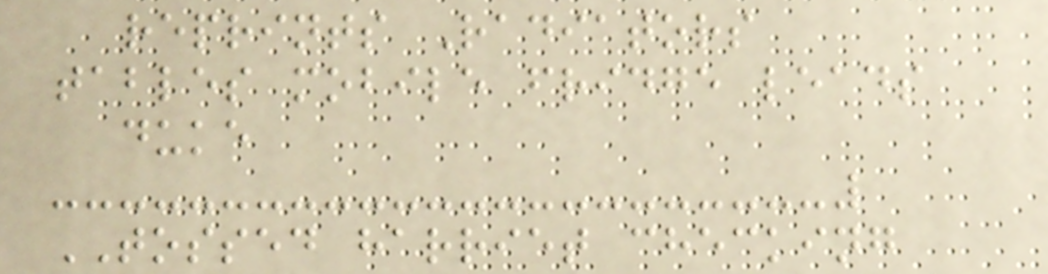reprints Radiators
tables mobile fridge leads
duke
TOSSED harriet checking
